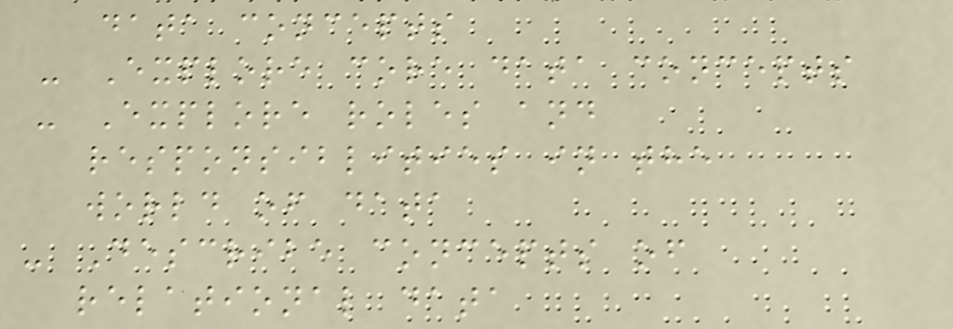data concepts
- Explore core data concepts
- Explore roles and
responsiblities in the
world of data
- Describe concepts of
relational data
